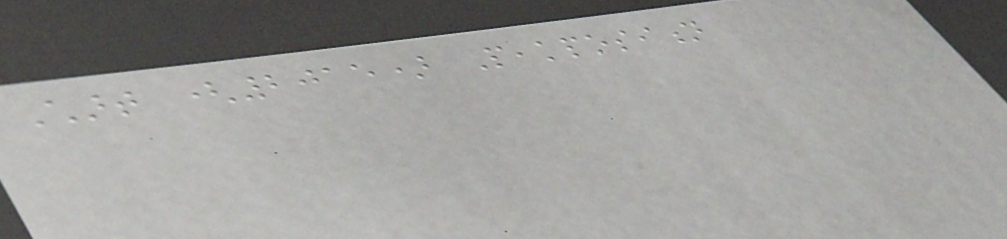Chart (2015) Peakposition
